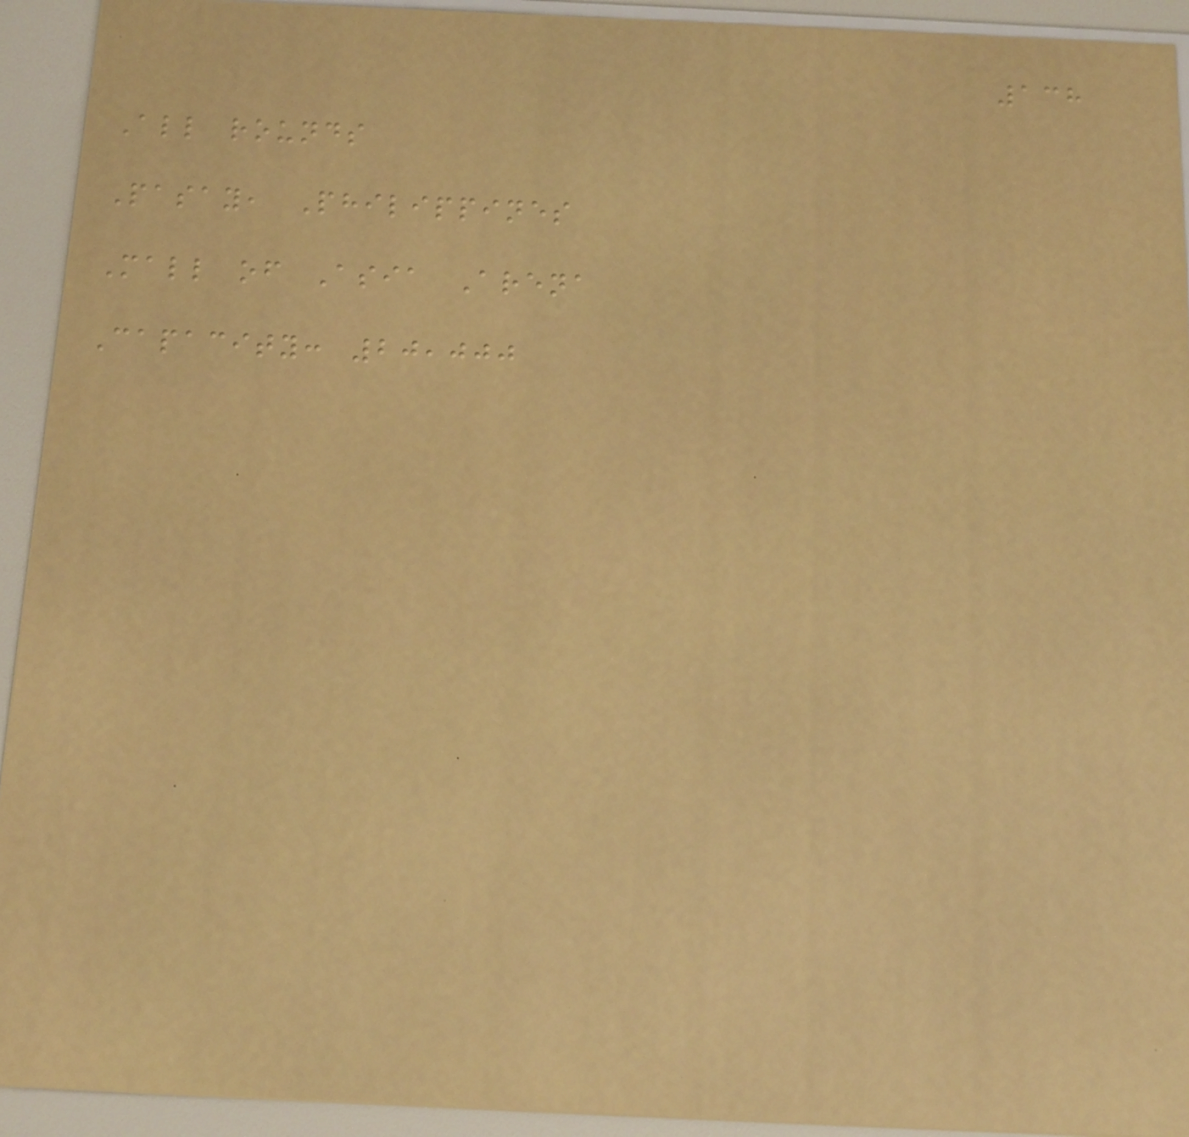138
All rounds
Pasay, Philippines
Mall of Asia Arena
Capacity: 20,000
